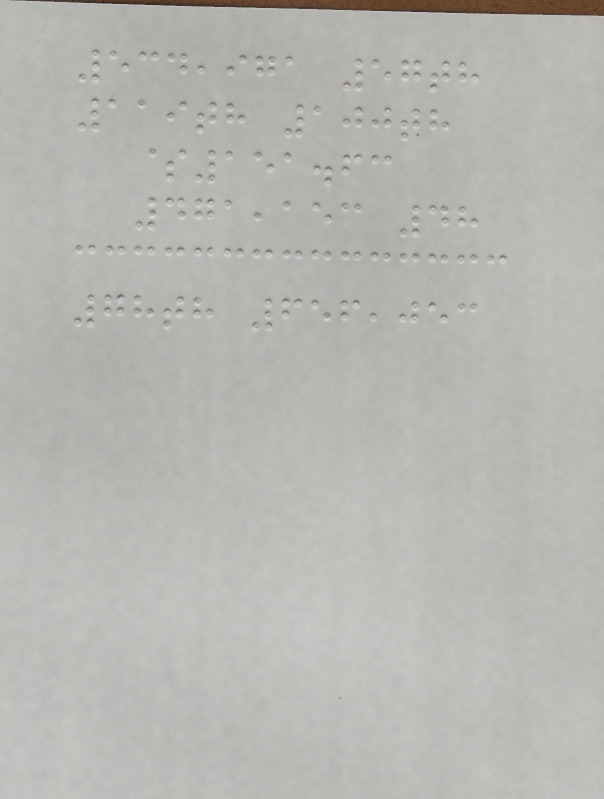534,971 57th
119th 100th
$151.63
471,153 48
78th 656,053
